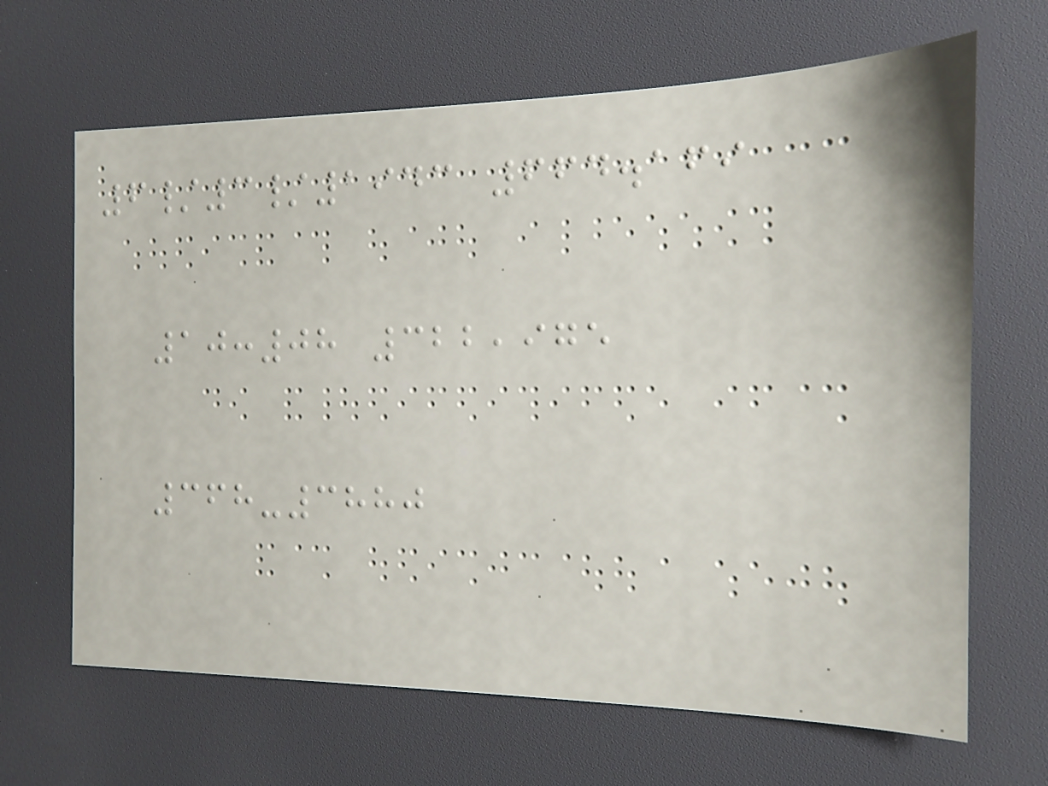6/3/1943 664.169
10:08 322,975
368-3880
